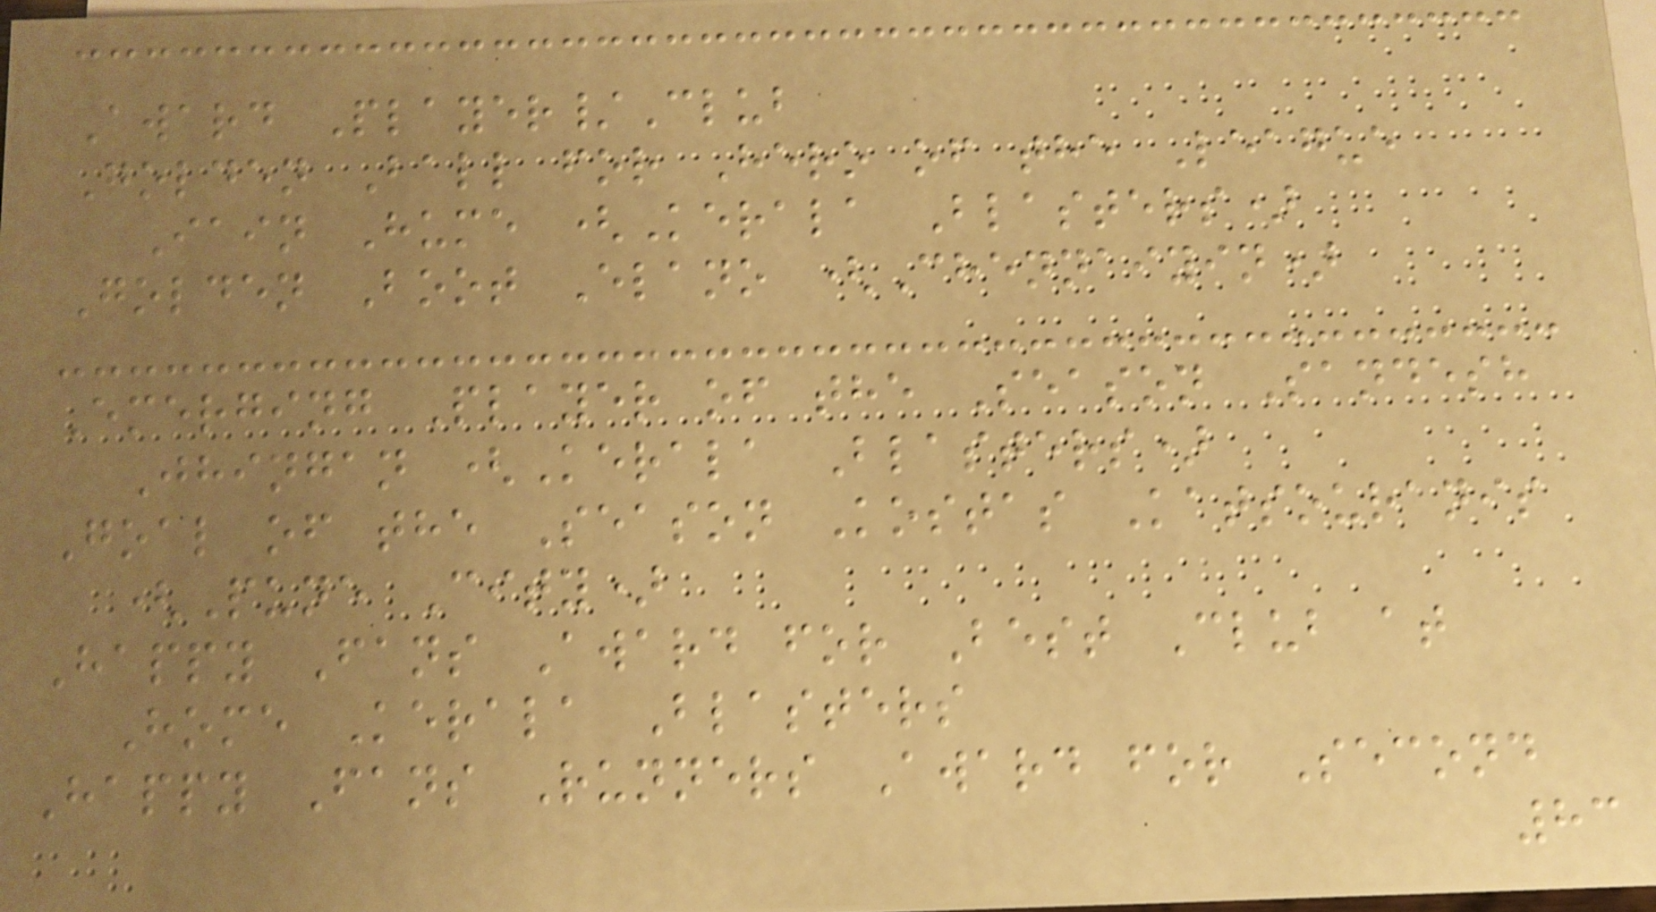Award Player/Club
Golden Ball for Hero of the League
Iain Hume (Kerala Blasters)
Golden Boot Elano (Chennaiyin)
Emerging Player of the Season Sandesh
Jhingan (Kerala Blasters)
Goal of the Season Kostas Katsouranis
(Pune City)
Happy Fans Award for Best Club at
Home Kerala Blasters
Happy Fans Runners Award for Second
83
